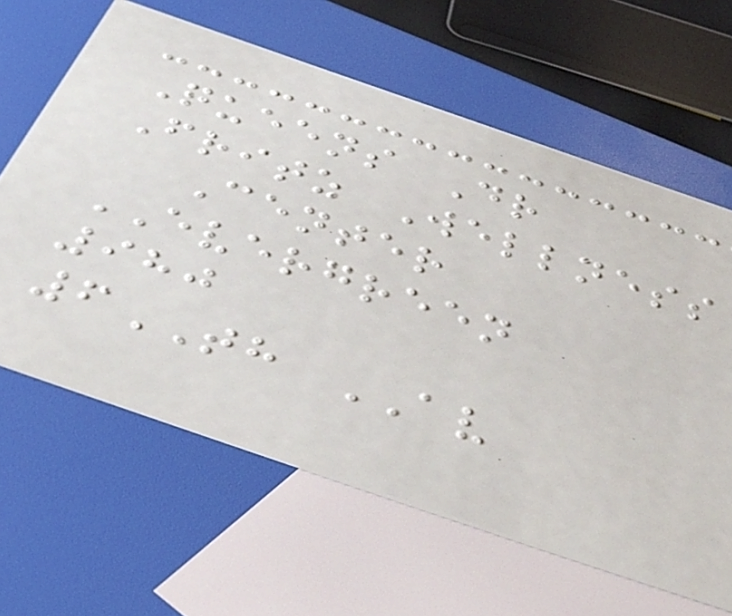Queens Dr
Fritz Wellness
Center
EVERGREEN
980
6TH AV
